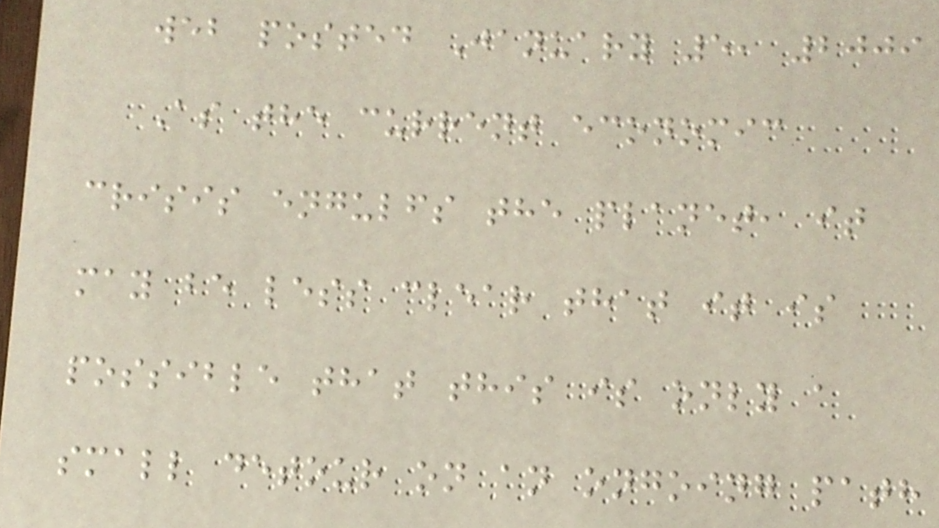web posted January 5, 2009
As the current economic
crisis engulfs the planet, it
may be less clear that it is
possible that this is only a
small detour on an ongoing path
